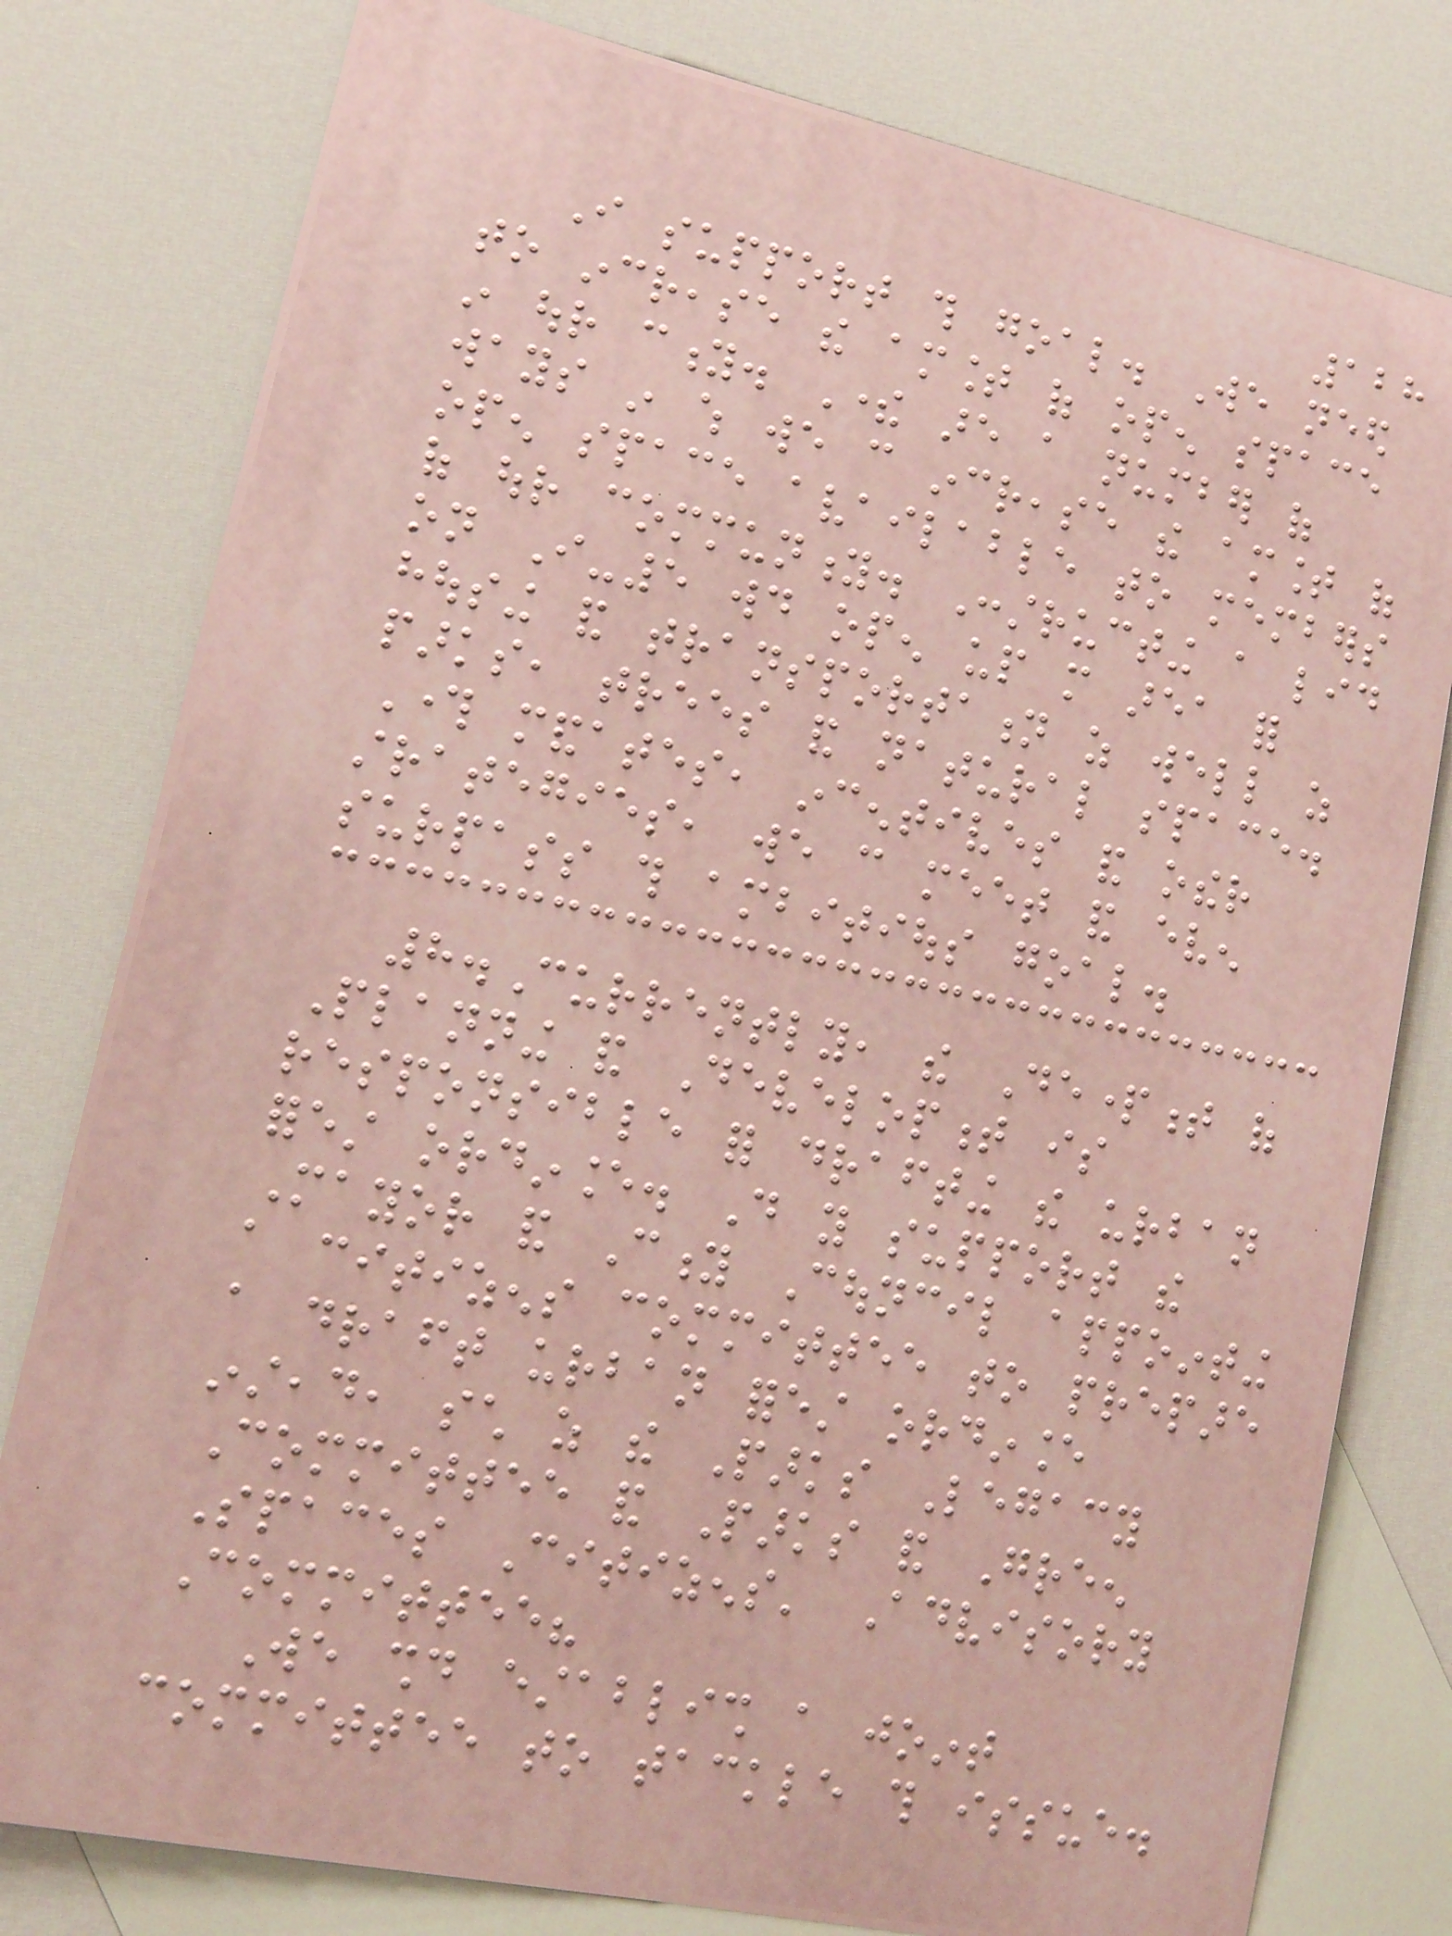128
I support this goal. We need
to increase the amount of open space
in our city. There are a number of
ways in which we can increase the amount of
open space available to members
of our community. Constructing a lid
on I-5 would open up more area for
housing and transportation as well as
parks, trees and natural space.
Through mandates, incentives and other
strategies, we can meet and even
surpass this ambitious goal.
8.Currently, the Department of
Planning and Development is
responsible for drafting the urban
forest ordinance. Do you support the
Mayor and City Council appointing
a citizens committee to prepare
a draft urban forest ordinance
instead, such as the Parks Legacy
Committee and Parks and Green
Spaces Citizens' Advisory
Committee?
We should establish a joint
committee to tackle this issue.
